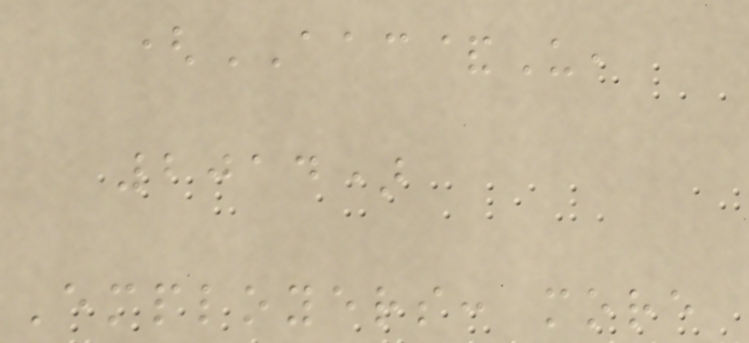(AAC&U,
2014)
Employers: more
